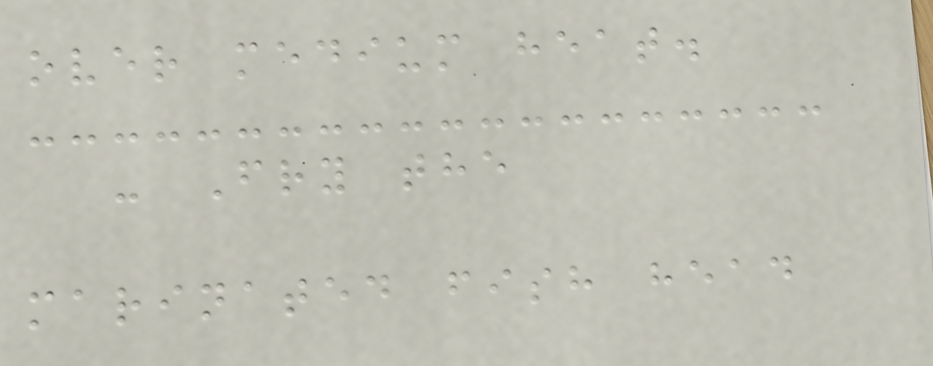over medium heat.
- Fry the
marinated fish head
